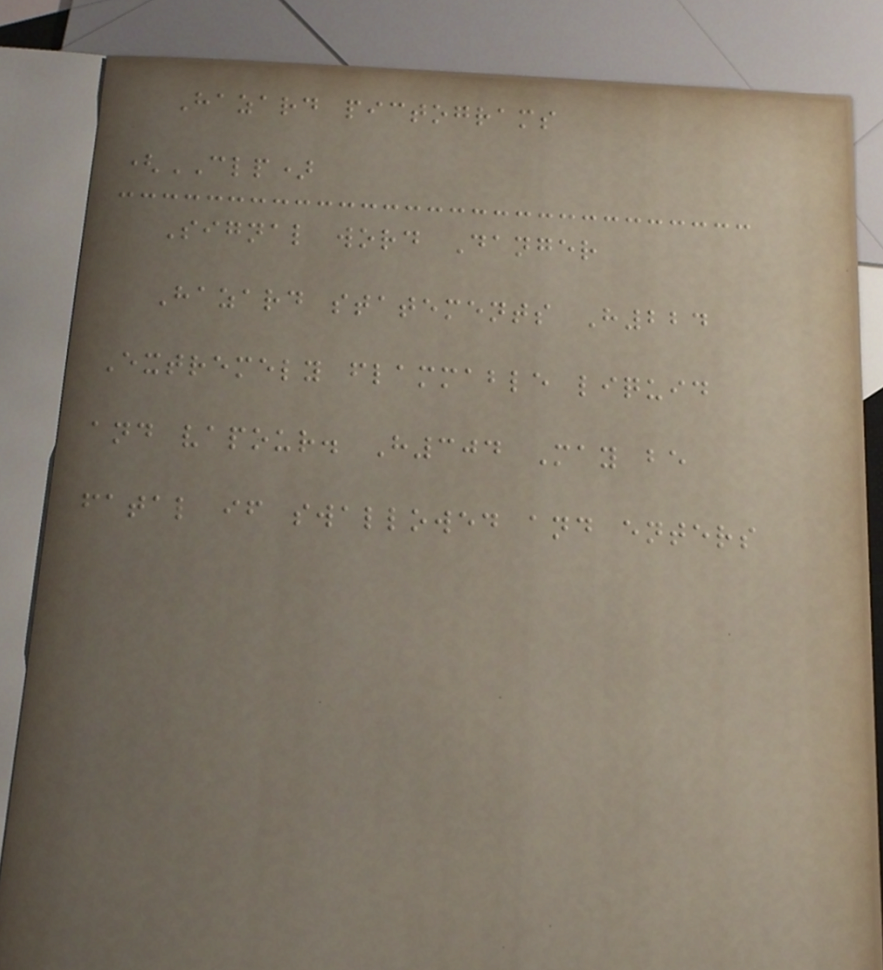Hazard pictograms
(CLP)
Signal word Danger
Hazard statements H224
Extremely flammable liquid
and vapour. H304 May be
fatal if swallowed and enters
